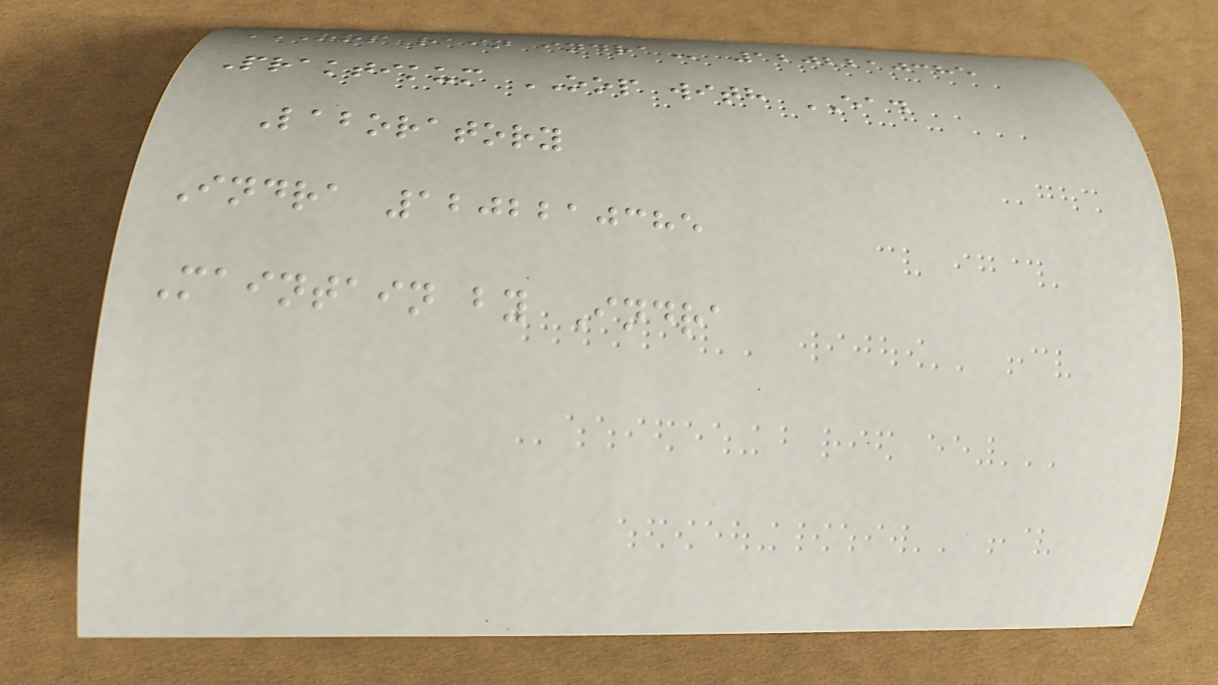OOP RAIN INDRA 1202210385
Praktikum OOP with EAD
Laboratory
Indra 1202210385
Maintain by Indra
